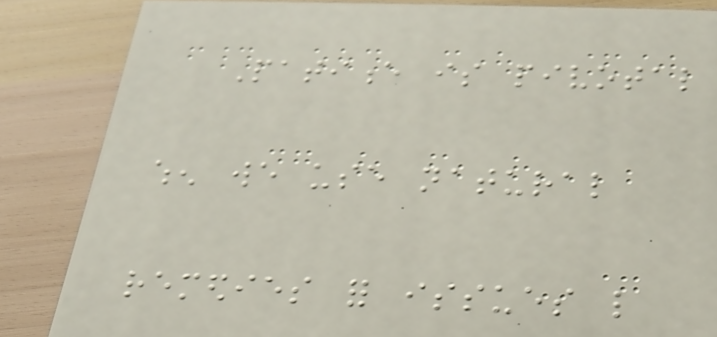Patience is pivotal
when we use natural
remedies for issues like
